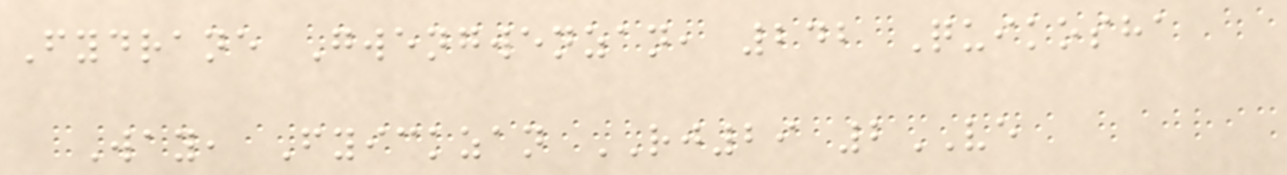Fydrane Gwengwenzan, 242 Quikosha
Way, Fyickzan RJ29 2VE
